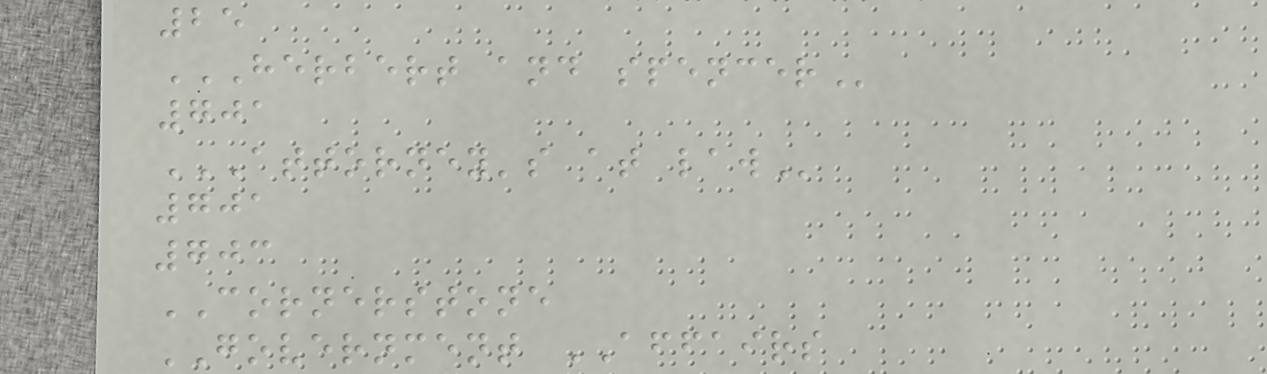25
HERBERT AND SPENCER
701
ATTORNEY'S AT LAW
701
703
CORNERSTONE
GOVERNMENT AFFAIRS
